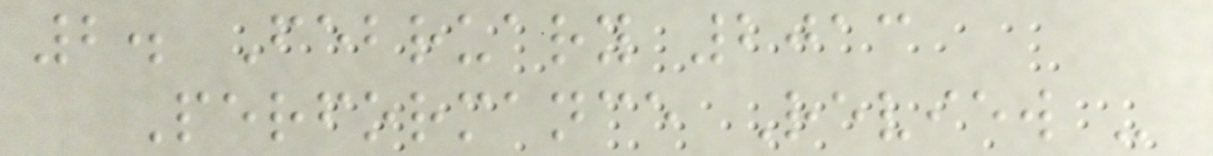2. February 2013
Performance Review -
